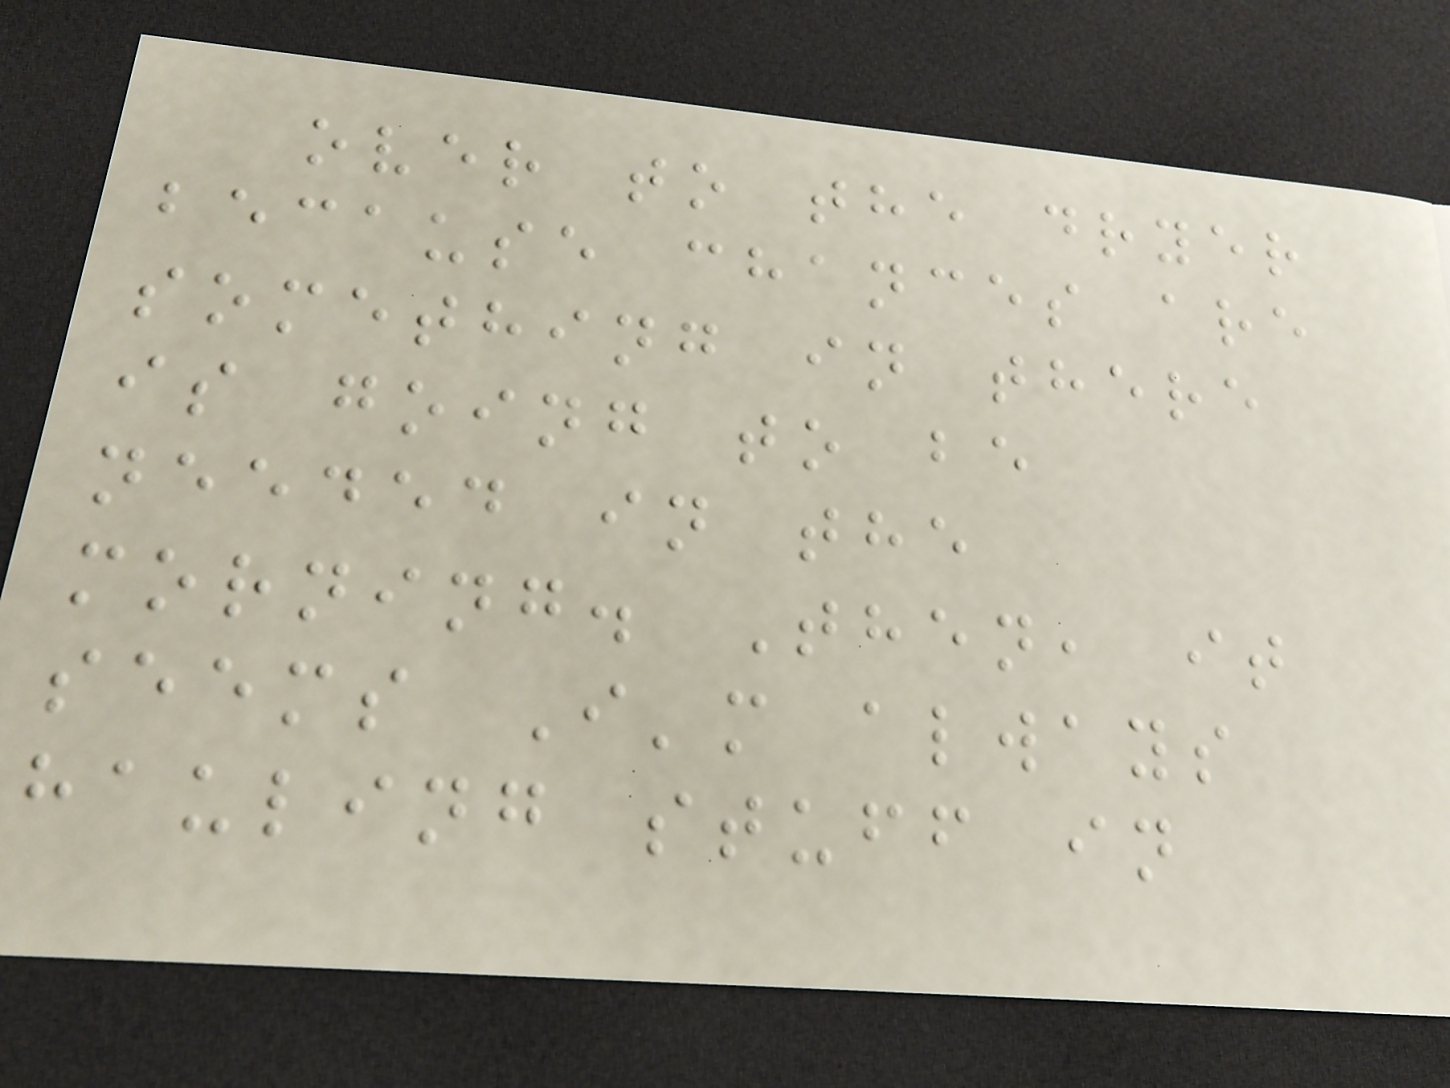over to the dryer
because chances are
something in there
is going to be
needed in the
morning. Then, it
seems I'm always
hauling stuff in
